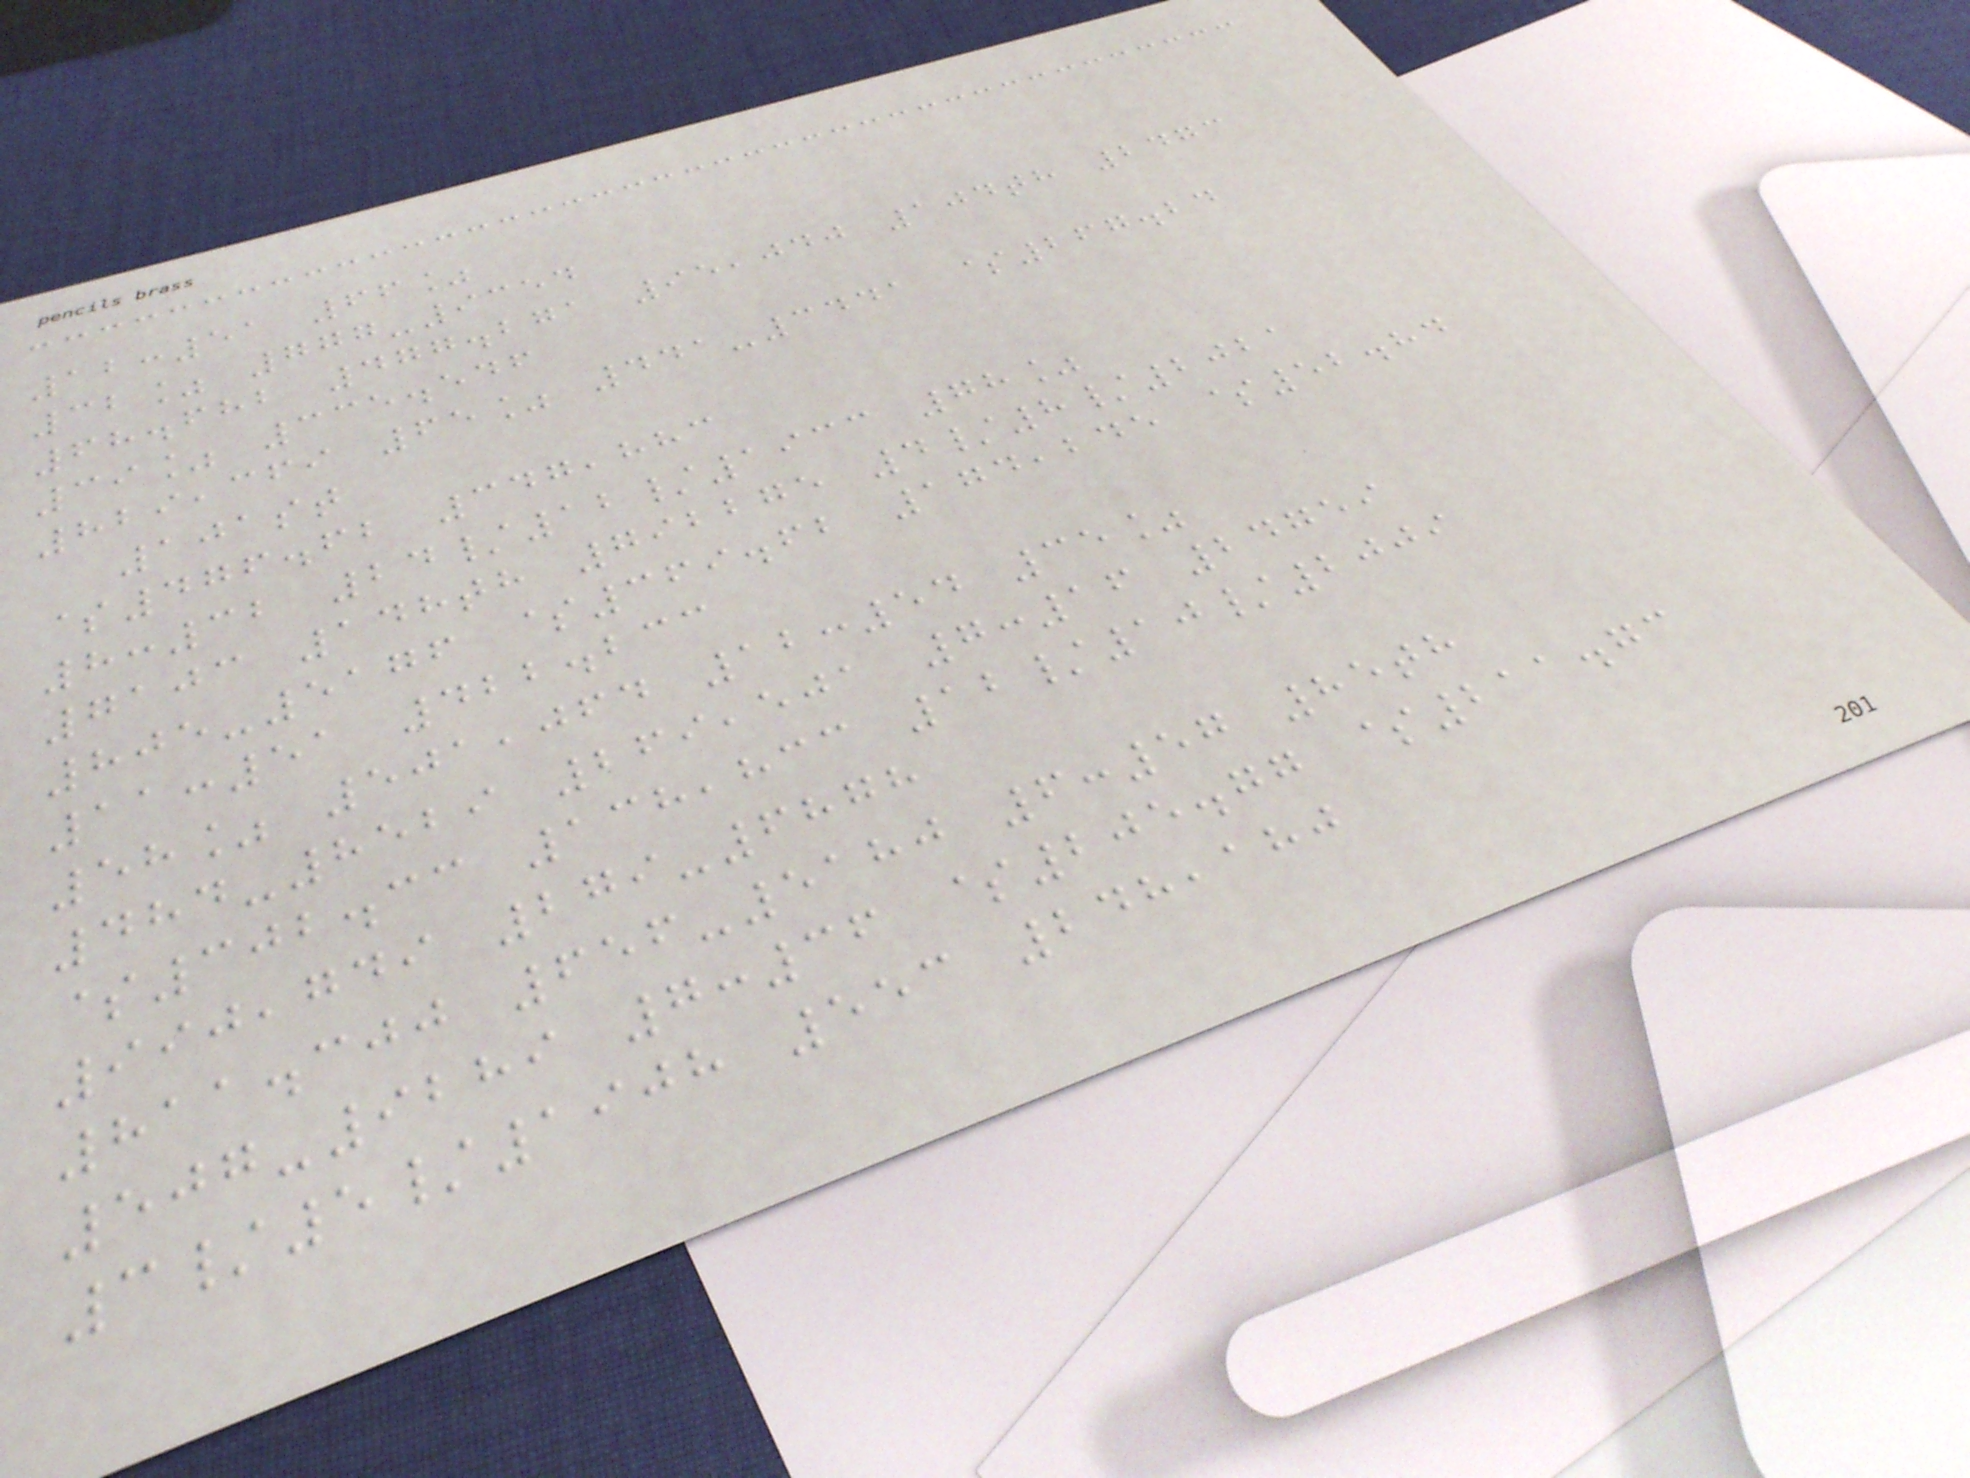12:51 66%
32% 777-9354
68.682 477.271 95,040 104th 2473
39% 335.546
829,369 65% 441-3441 $267.24
101st
$476.62 347,883
8:32 24/12/1933 78%
7103 148th 792275 4/8/2021
805-5176 $369.62 174,245 $52.84
11:51 422.233
58% 501,064 12:54 35%
484-8529 269,501 7:16 24759
$302.33 138,833 12/10/2009
990,749 279-6878
811.300 656-5180 6:57 85th
507-9289 7:36 $205.77 $211.73
3/5/1908 553 248,180
